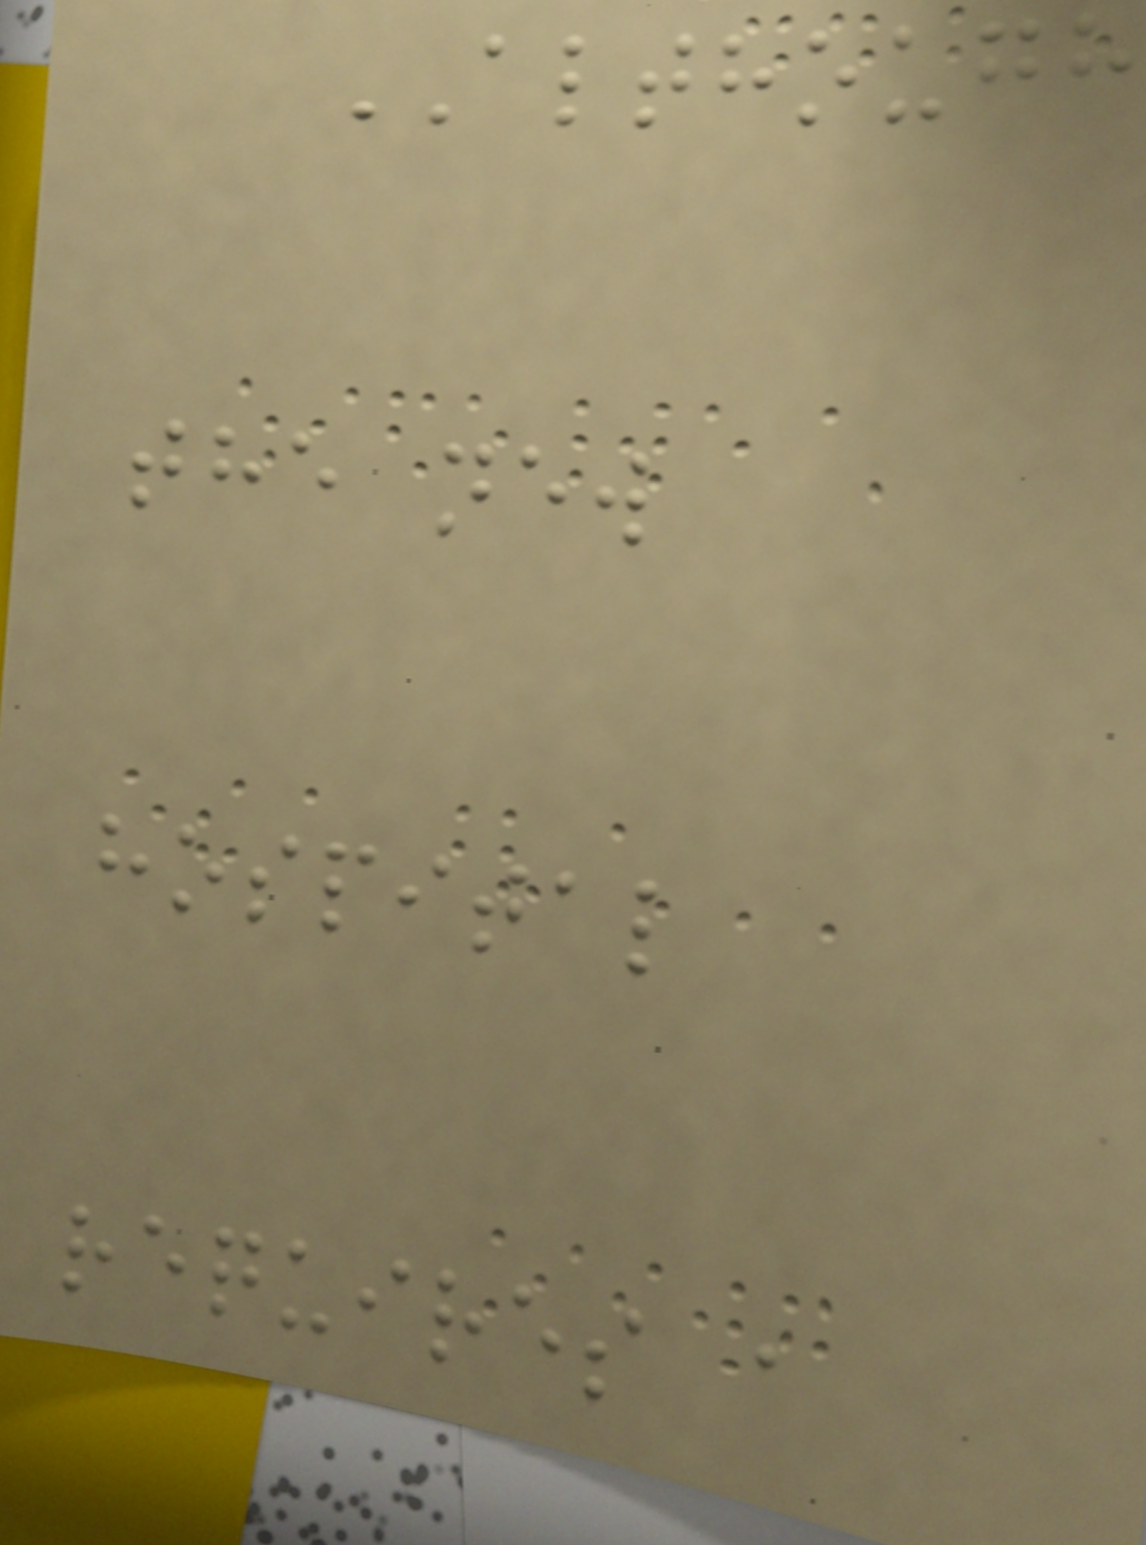ALTHOUGH
the new
hospital
requires a
